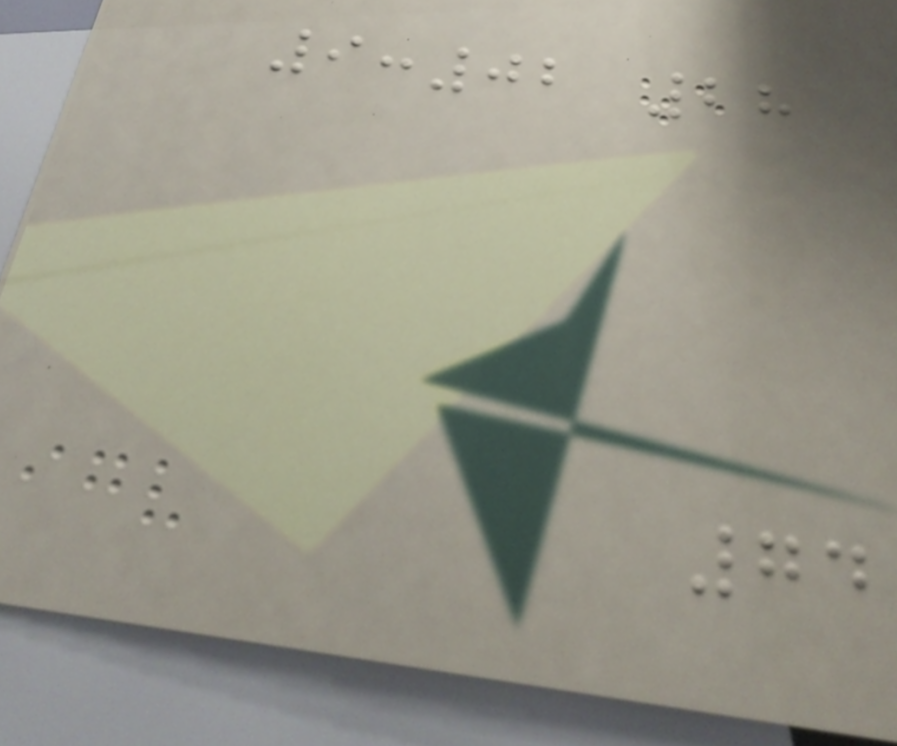9:02 28
74
